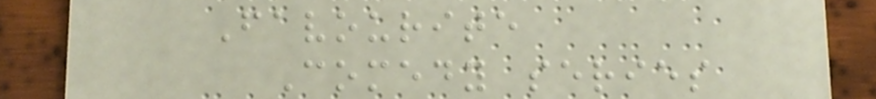Favourite
Comedy series
